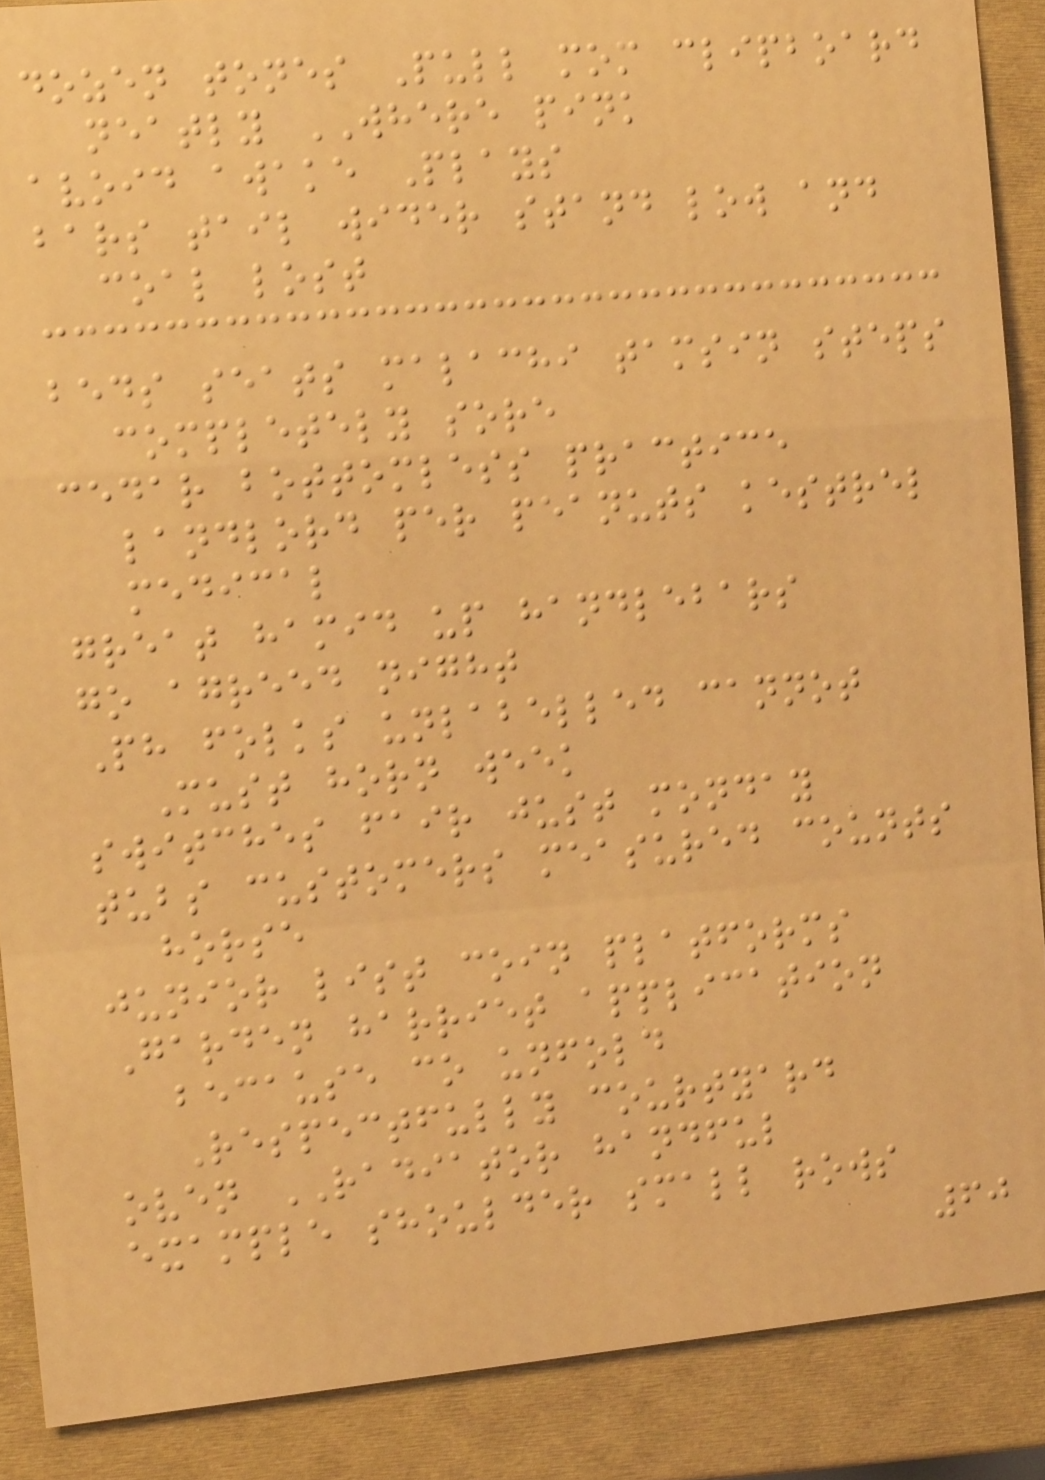dozen tones Pull mom clipboard
neatly WHERE pink
avoid awake Plays
bars tail wider stand low and
coal lost
beds seats malachi tamsin steps
completely sore
cedar bottomless practice
landlord per peanuts kestrel
medical
great hamid up handlebars
go agreed night
Ph folks unlabelled cannot
Must horn week
switches fair just monday
tubs customers measured counts
horse
junior list coin platforms
Garden harriet application
because co unfold
Respectfully courtyard
oven RADIATOR handful
example shoulder small rows
60
